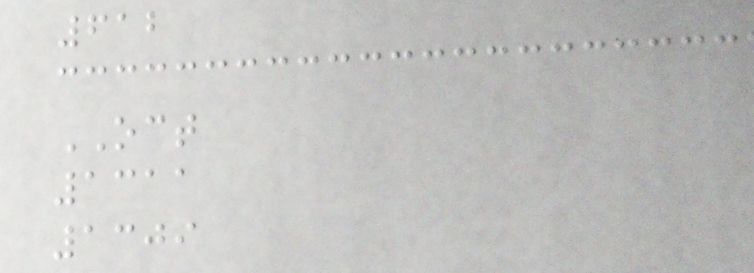612
OCT
1311
1309
